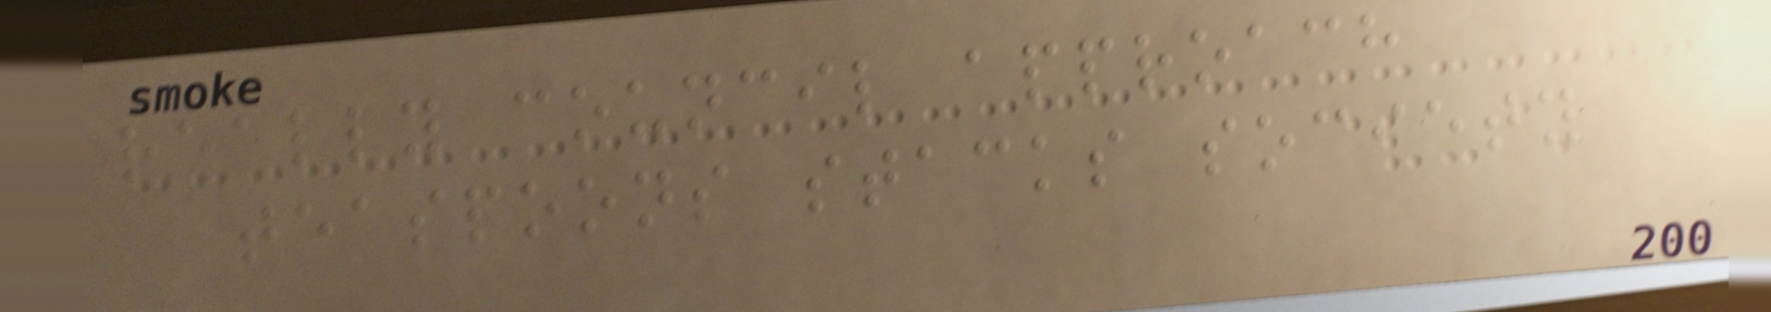really council approach
teaspoons stacks society
